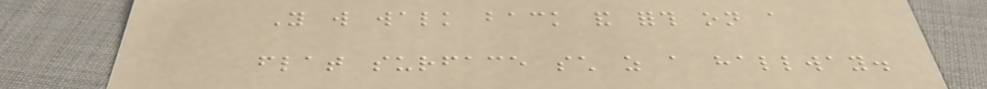You will walk back and forth on a
flat surface such as a hallway.
